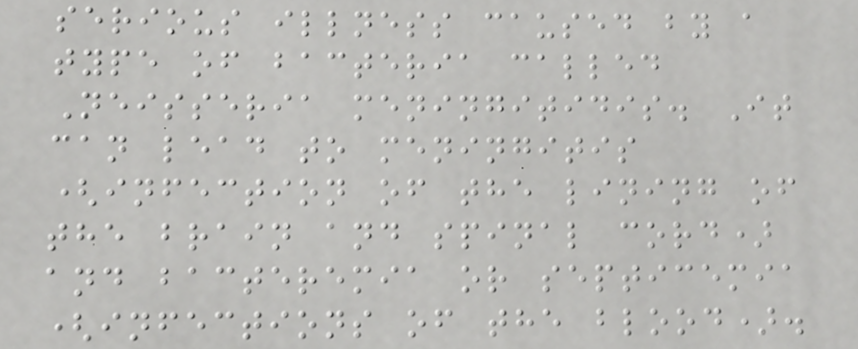serious illness caused by a
type of bacteria called
Neisseria meningitidis. It
can lead to meningitis
(infection of the lining of
the brain and spinal cord)
and bacteremia or septicemia
(infections of the blood).
